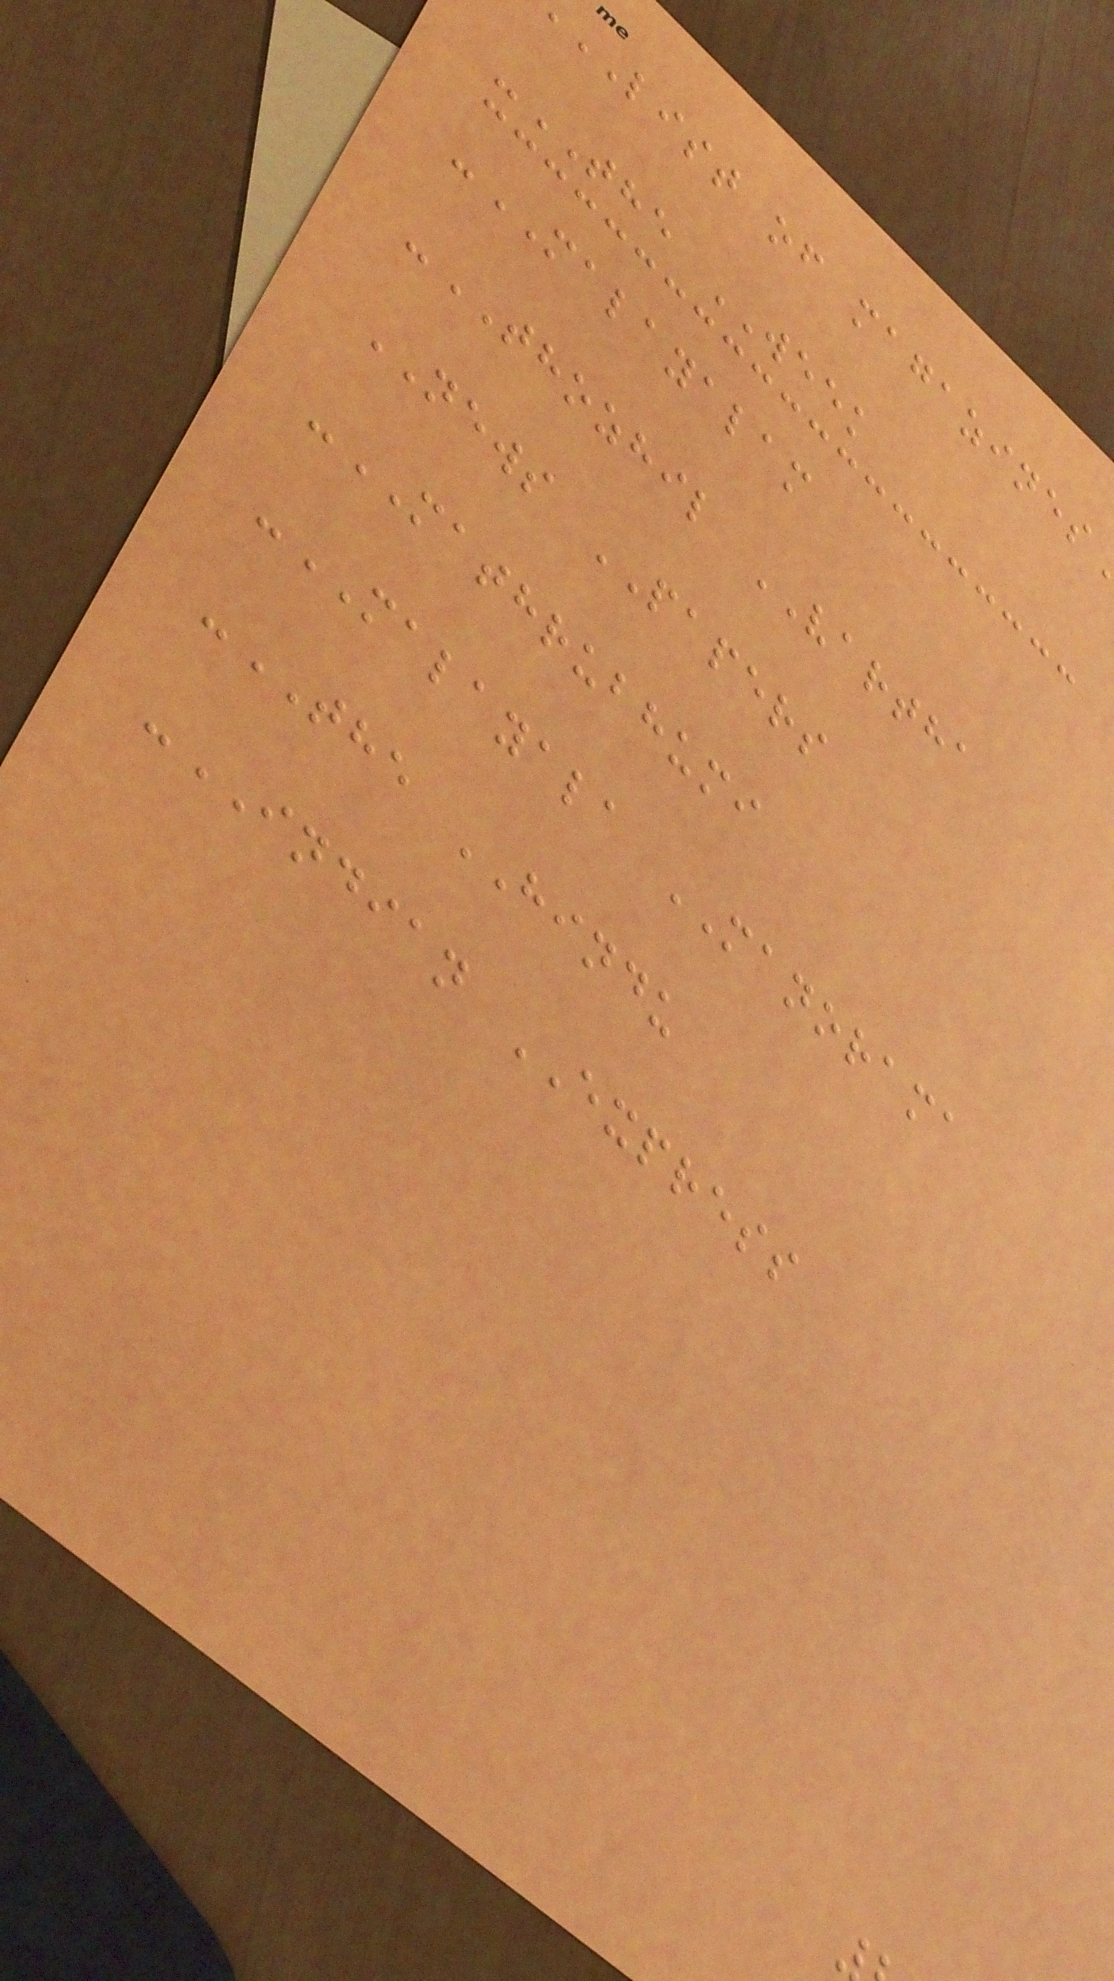LIST of
-THE WEEK
-MALAYALAM
-THOZHIL VARTHA
NEWS PAPERS
-MATHRUBHUMI
-MALAYALA MANORAMA
-THE HINDU
-INDIAN EXPRESS
